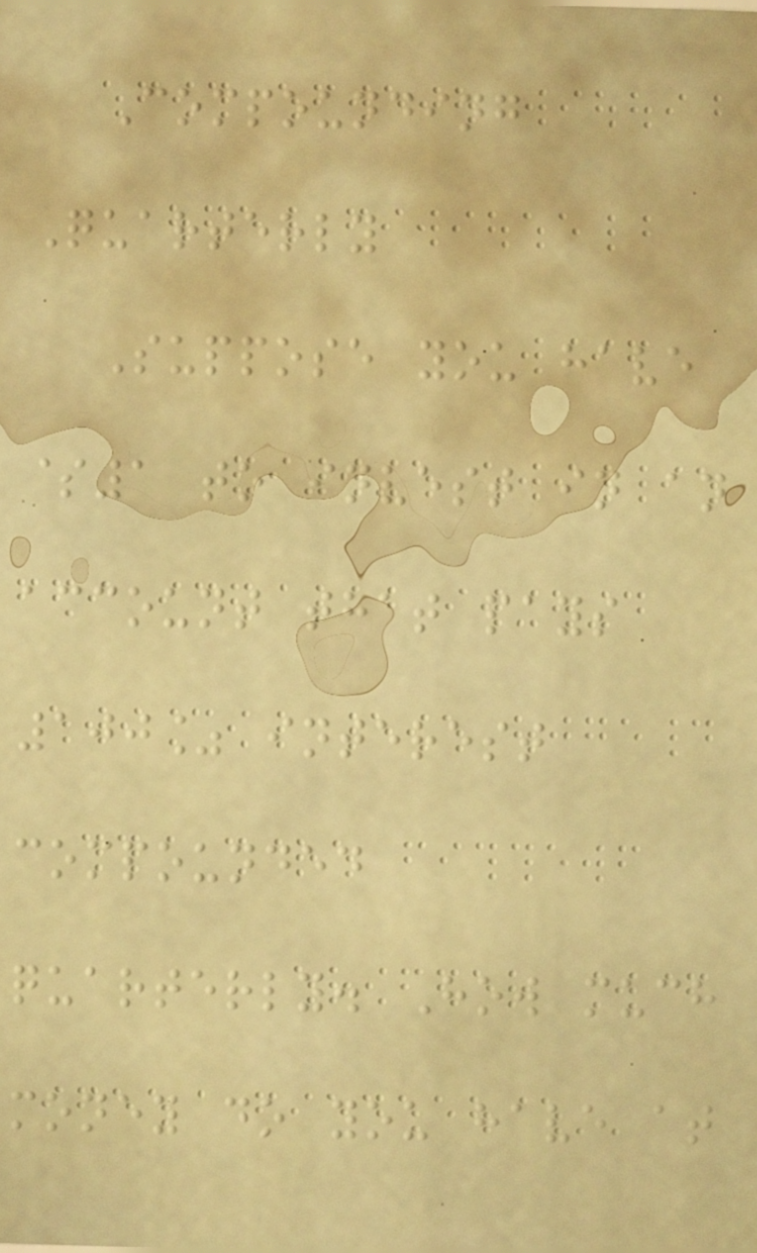Compounding
Quarterly
Suppose you have
$1 to invest in an
account that pays
100% interest
compounded
quarterly. How much
money do you have at
